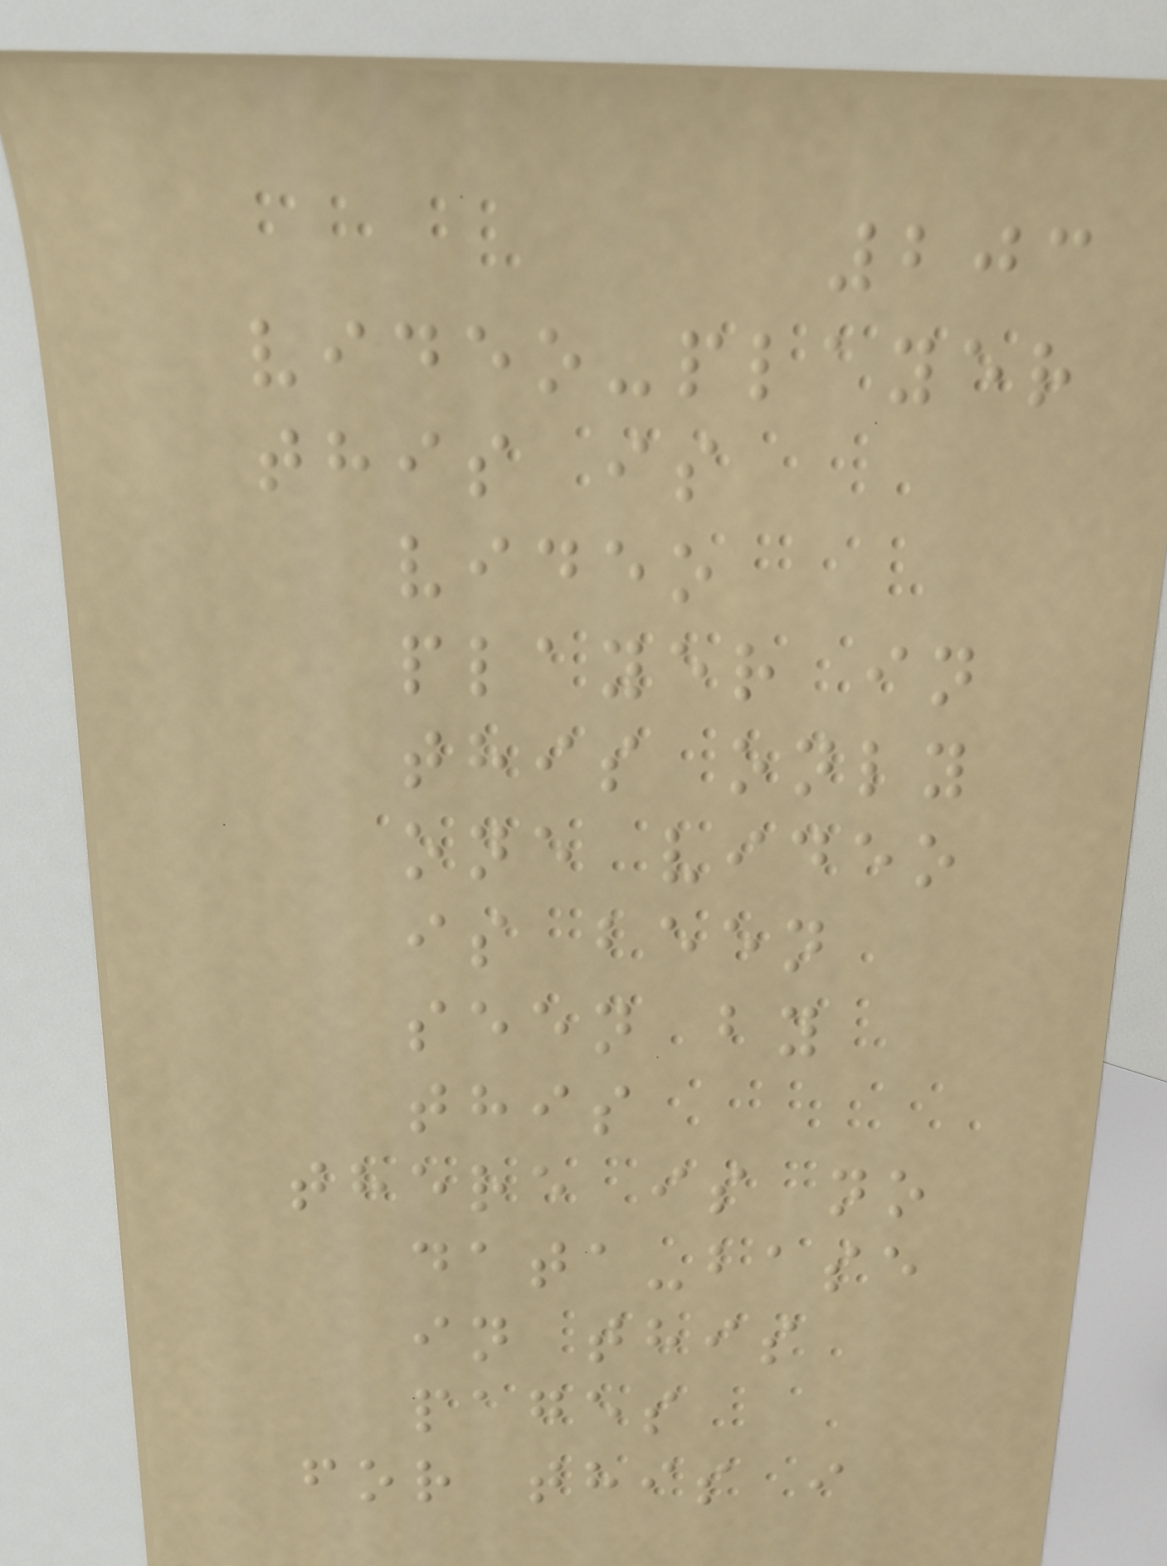203
video-player
this is
video
player in
this only
one video
is been
seen by
this
there is no
data-base
in this
pages
for this i
